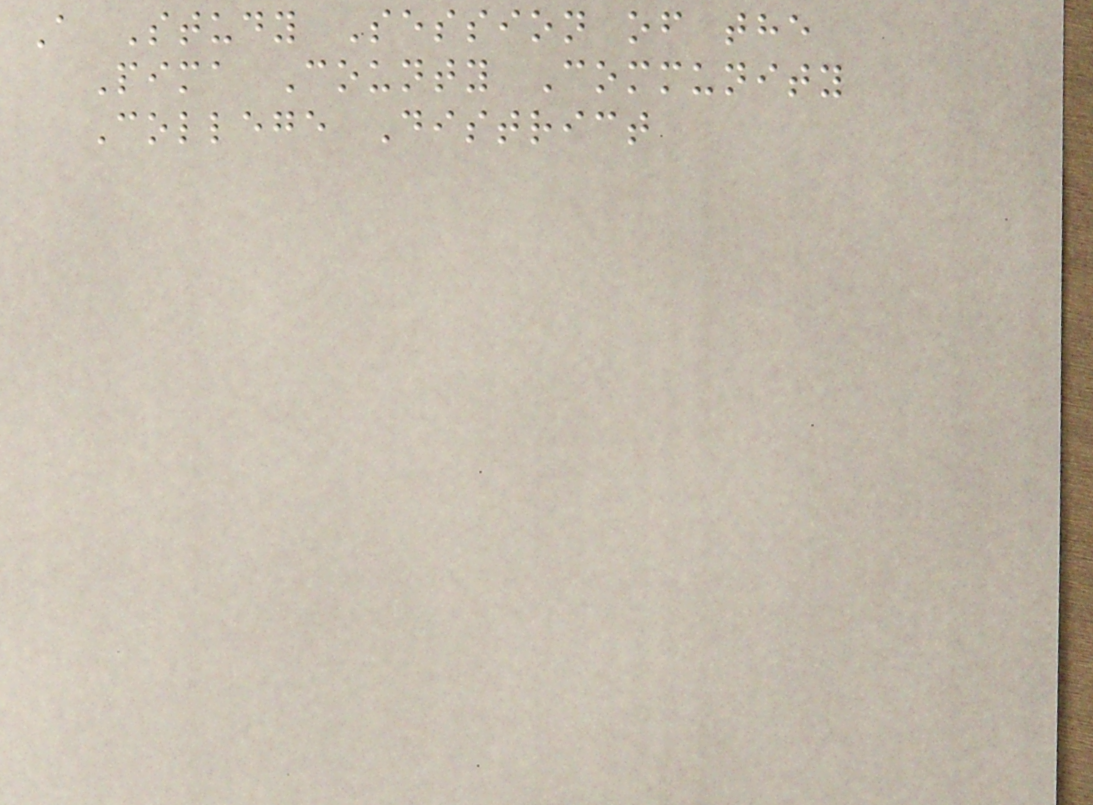A Study Session of the
Pima County Community
College District
